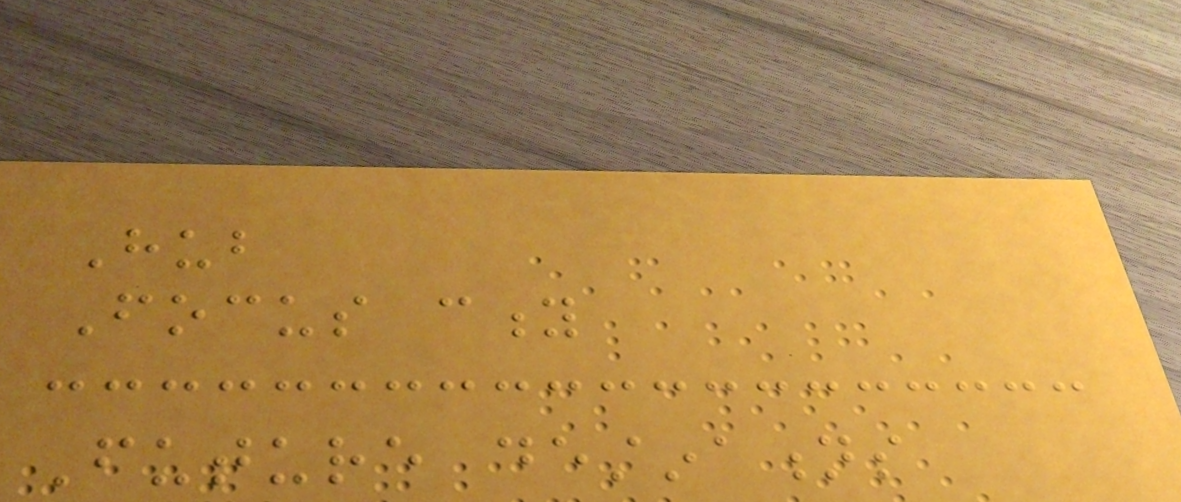Hub
Focus city
Future destinations
